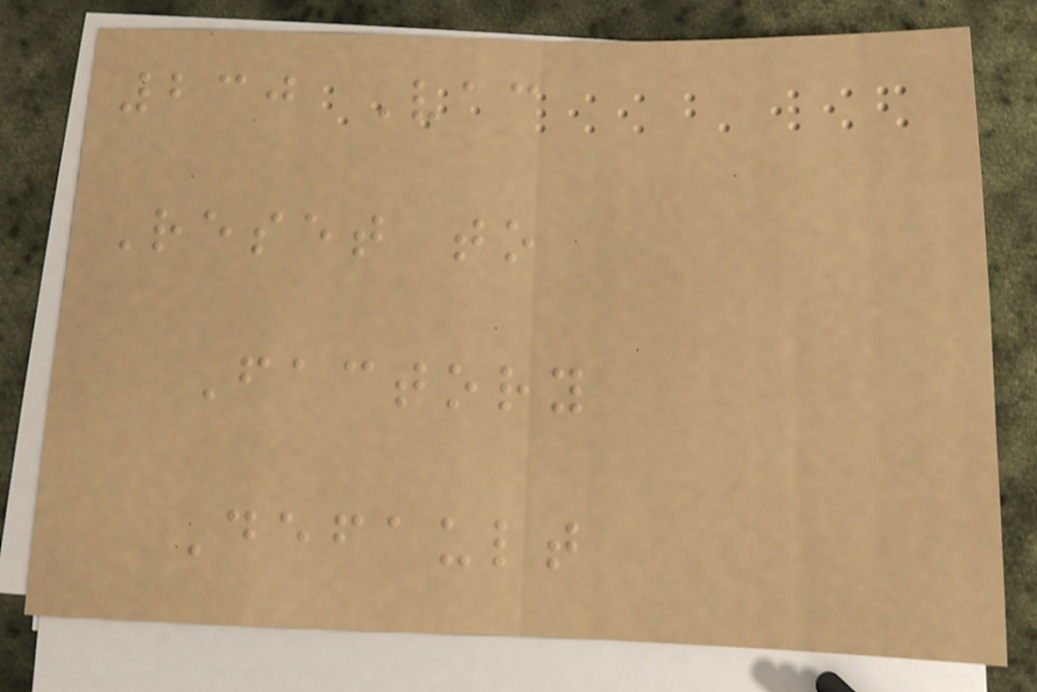230 Vac
Reset to
Factory
Default
